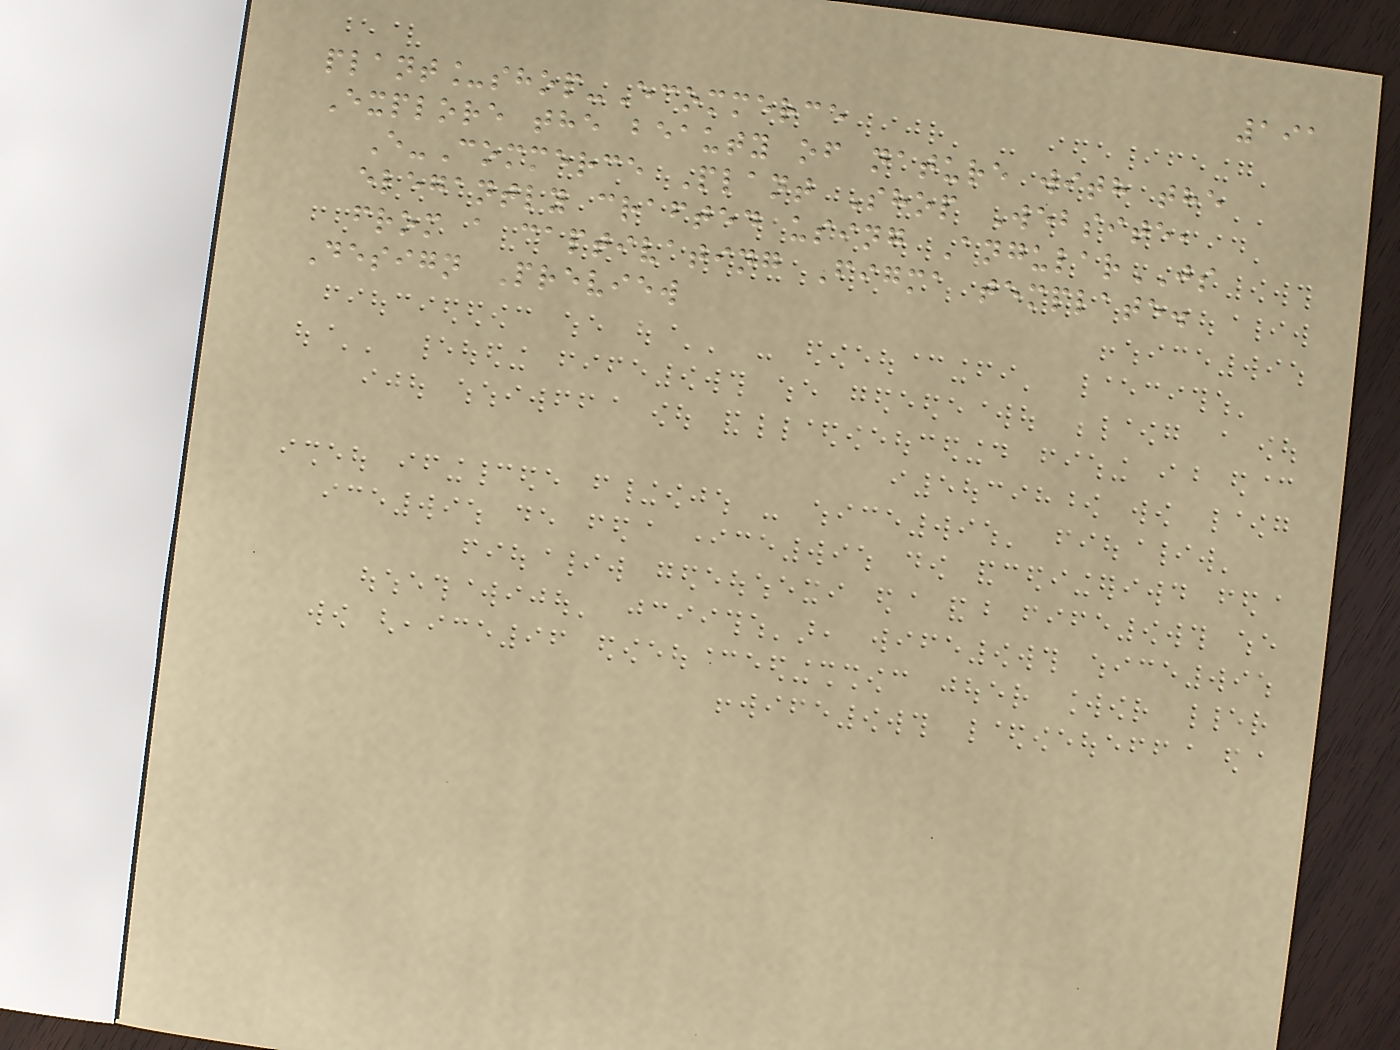191
plant_shop-Ecommerce
Explore the beauty of nature with the
E-Commerce Plant Shop Website,
elegantly crafted using AngularJS
from a captivating Figma template.
Design Preview
